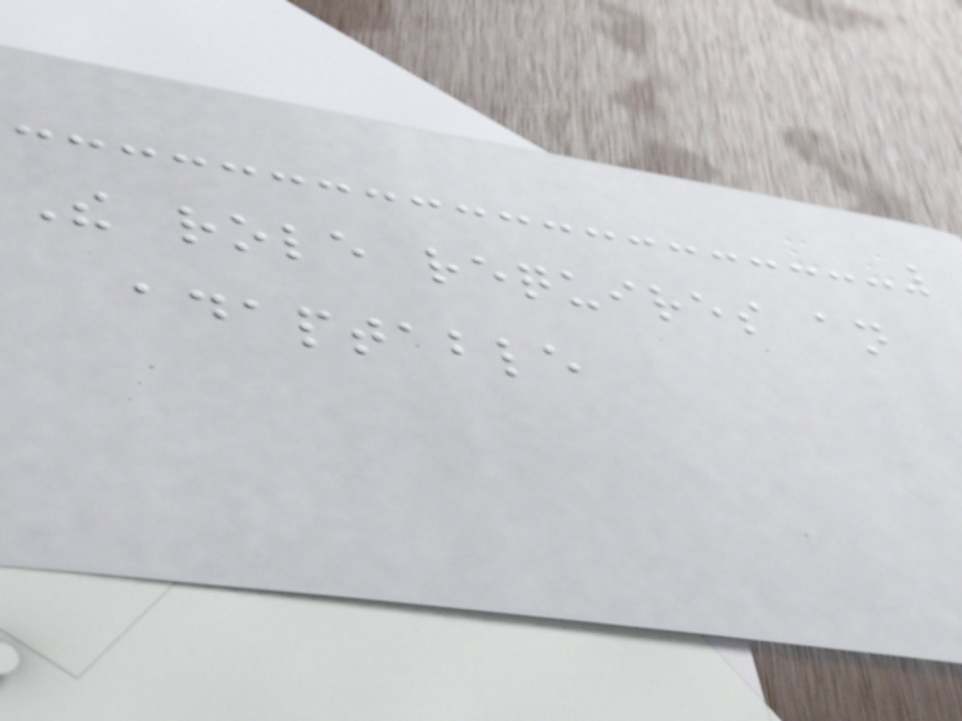The role requires an
adaptable
